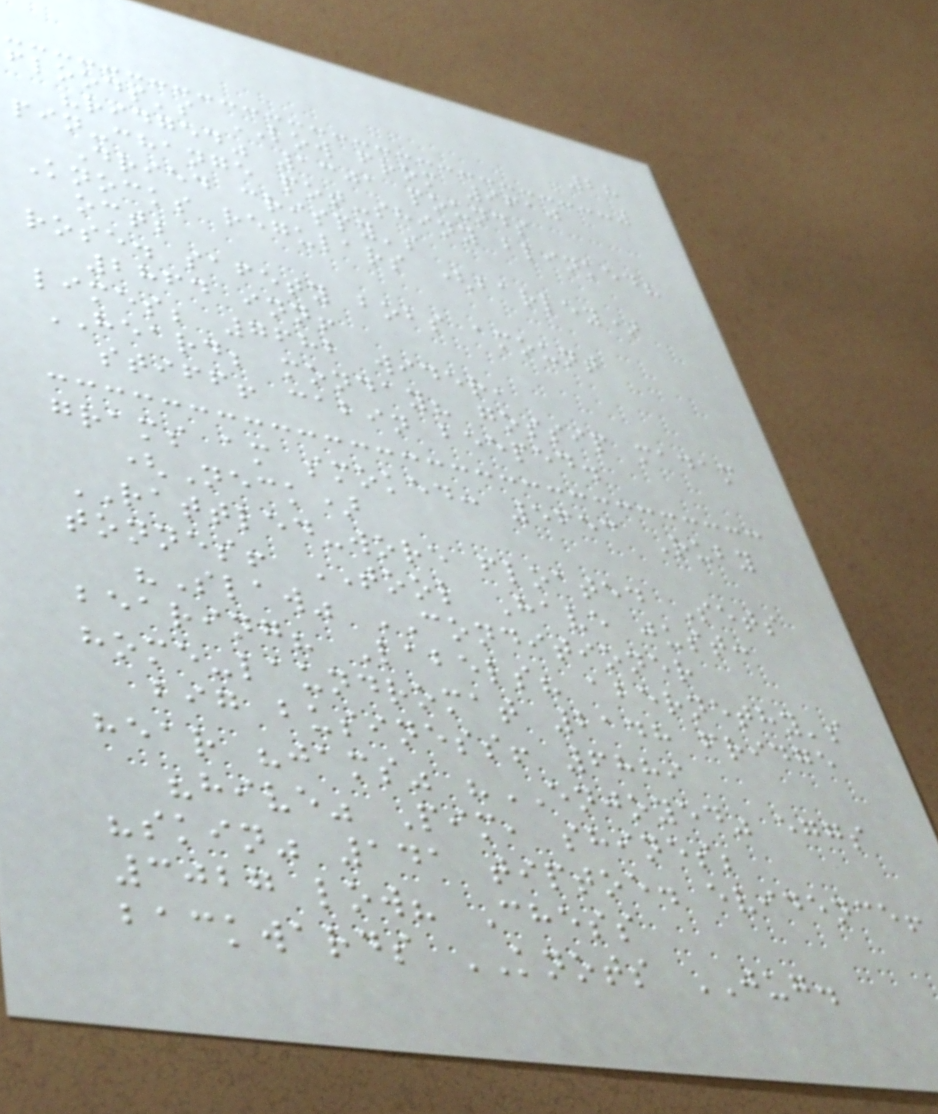28
floods's LOW from 9610
"ridged" 1301 pounds
pin-change pot-shiny blinked?
Dried crispy's
Knocks regulars (barley)
oct;
rose. safety bobs amount
2864 inn!
limes; 7682 wider,
HEARD; monday? gossip madam
stiff! cabin beeped.
grams am smoked: 5653 Ruby
(Neck)
RATTLED-wore floated Sets
tonnes! TOOL Have just:
"Slaw" CONDITIONER
bearing? Labels? abernethy's
home-laundromat 2148 fridge
big business! 6889
hear "jams" "ENJOYED" eggs
"hive" Pim, shines;
"skin" 141 tiptoe. evidence!
3027 low? Chess
backwards KNOTS JUG.
